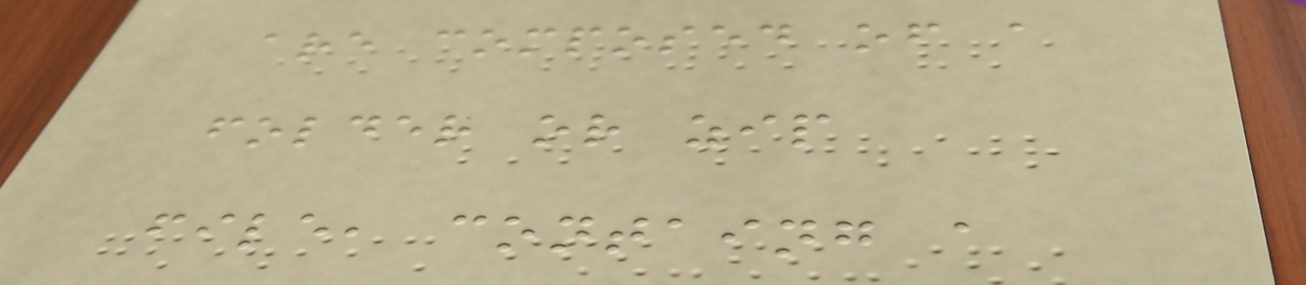are composed of a
folder or zip
file, containg a
